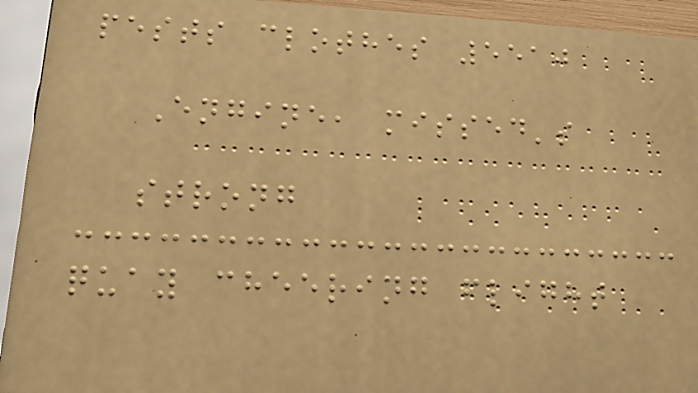pests clothes 5510
Engine, missed's
strong
quay cheering flight
